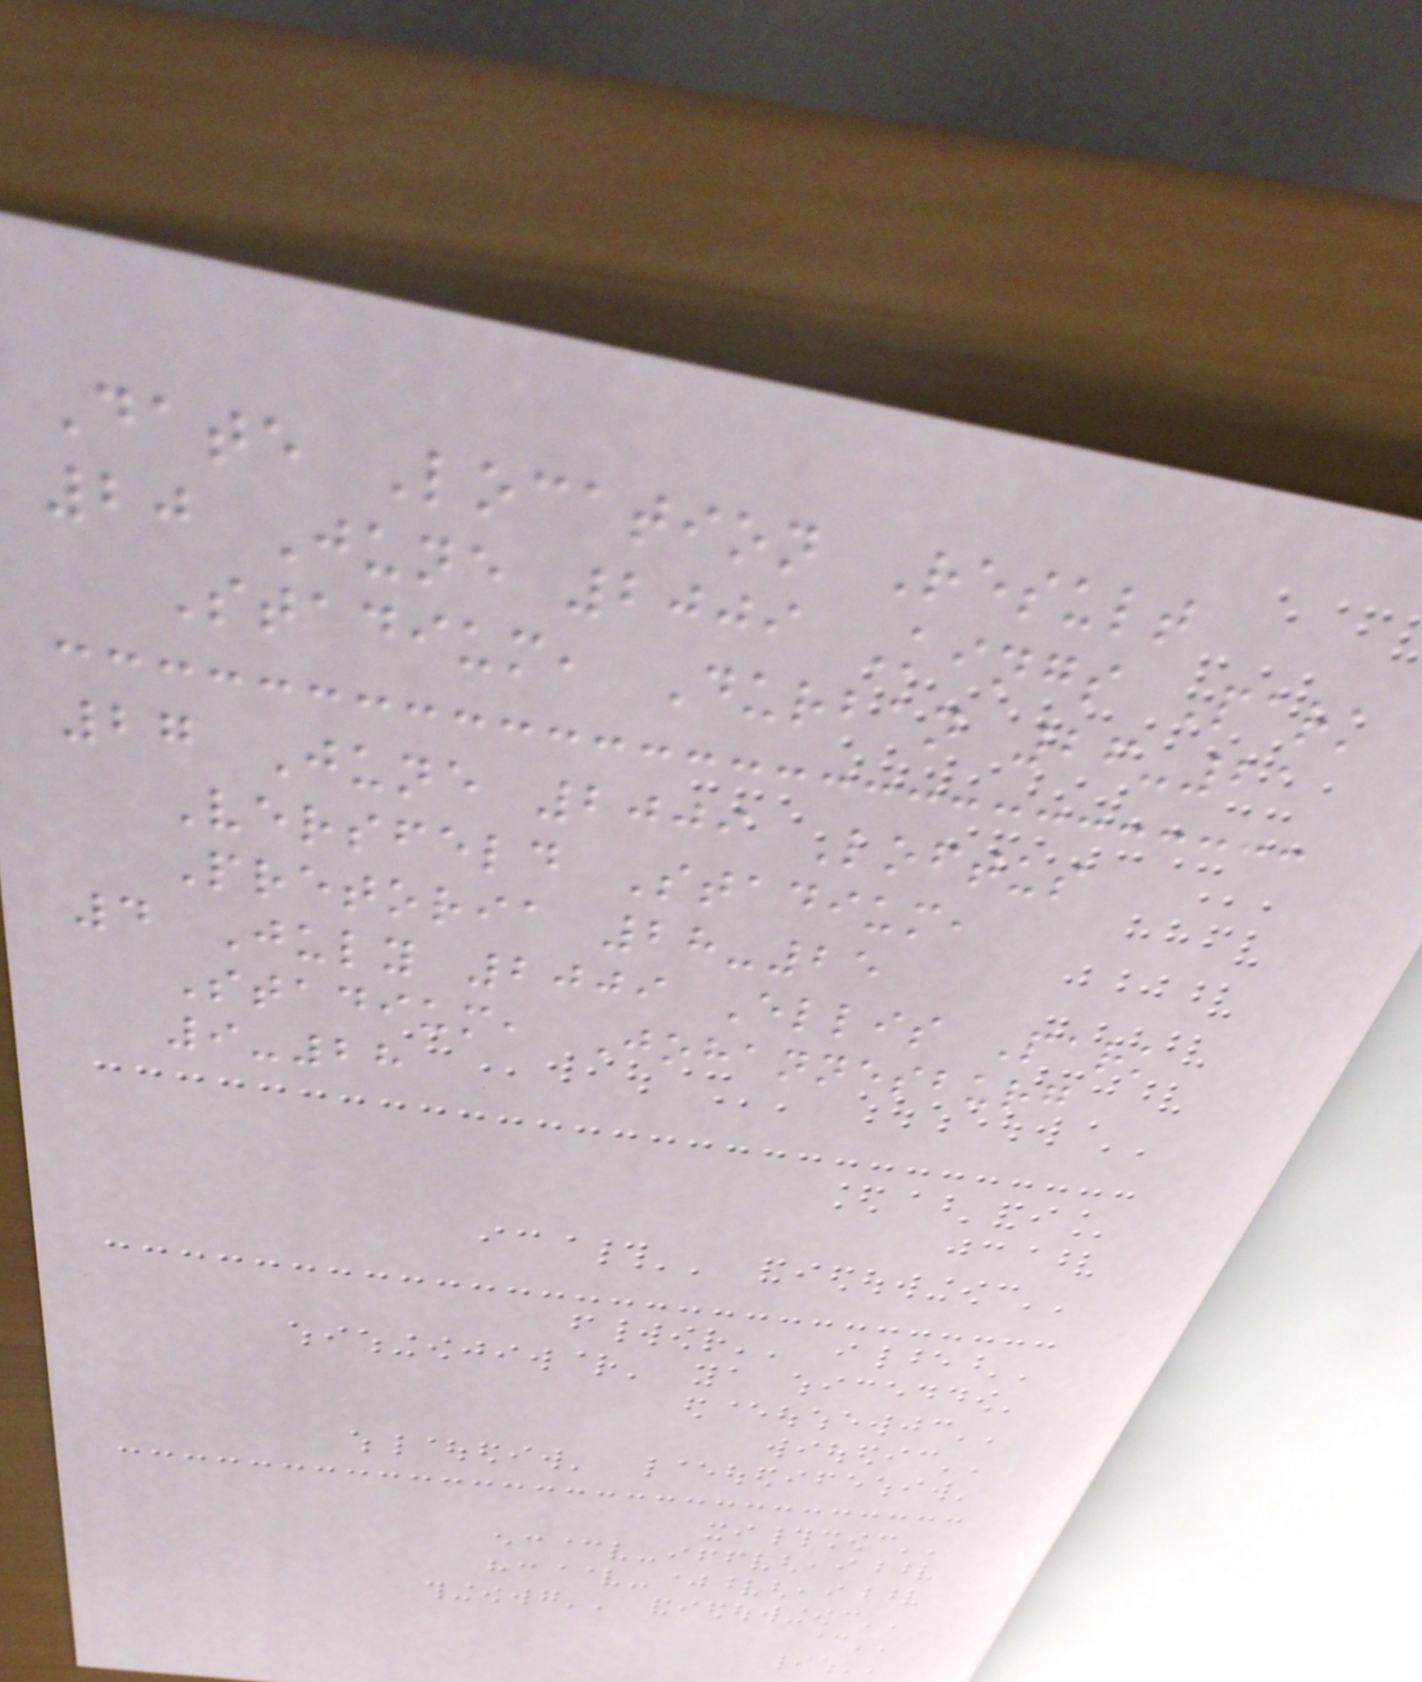Date Location Result
20 June 2009 Kings Park
Stadium, Durban 26-21
27 June 2009 Loftus
Versfeld Stadium,
Pretoria 28-25
4 July 2009 Ellis Park
Stadium, Johannesburg
9-28
